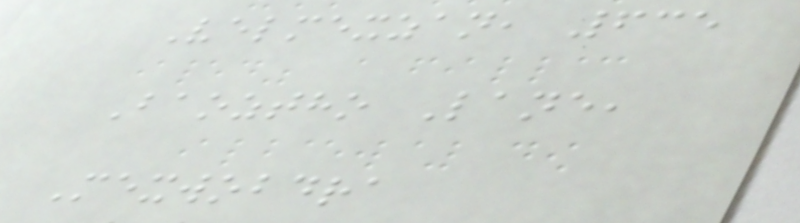Velmexzan, 635
Baoztho Lane,
Mexwobdra
